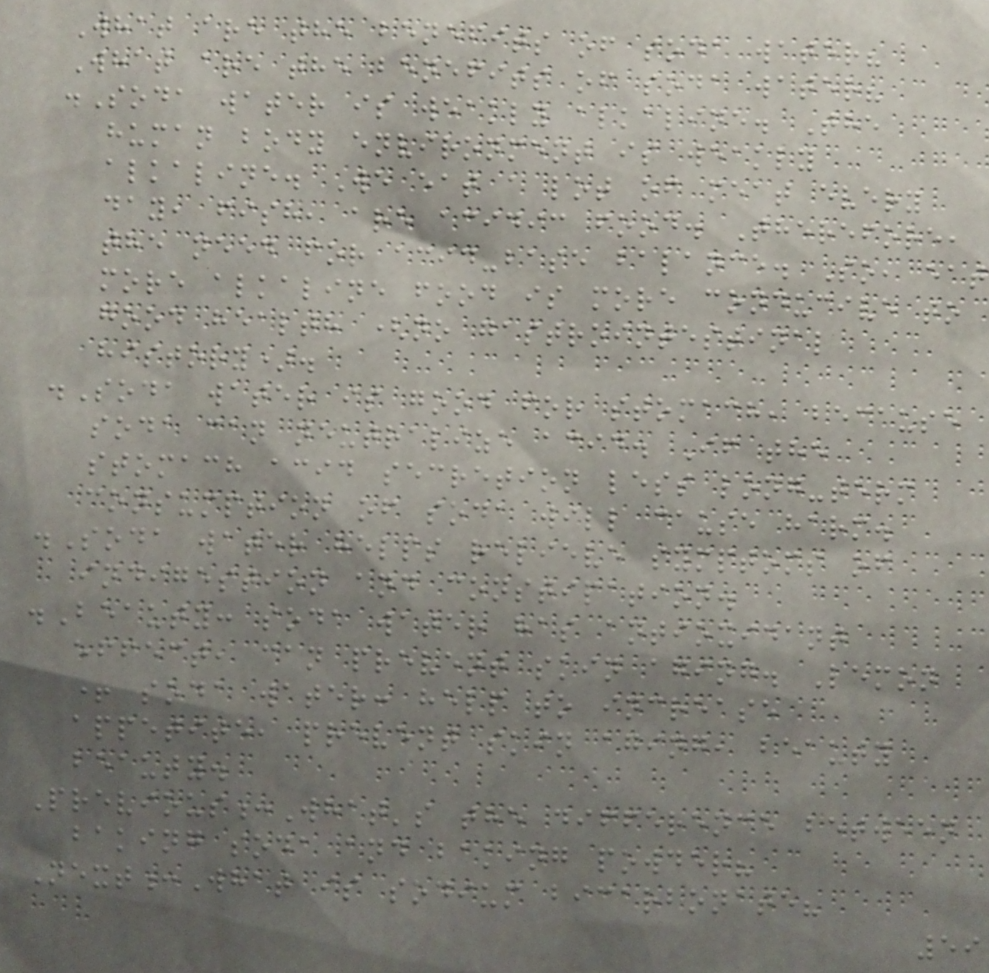What are the benefits of soda water?
What are the benefits of soda water?
.Soda water is weakly alkaline. The
human body environment is weakly
alkaline. We eat a lot of meat every
day, fish, are acidic food. Therefore,
the need for acid-base balance. So, eat
more alkaline food is more conducive to
good health (no gastrointestinal
history).
.Soda water is good for stomach, because
soda can neutralize acid. If the
stomach acid secretion less long-term
consumption of soda will cause harm.
.Soda water helps relieve symptoms of
indigestion and constipation.
.Beauty: soda water has antioxidant
effect, can prevent skin aging. Lemon
+ soda water: help to increase
appetite, prevent skin aging, beauty
beauty.
Previous:What's the difference between
baking soda and baking powder?
Next:What is sodium bicarbonate?
59
